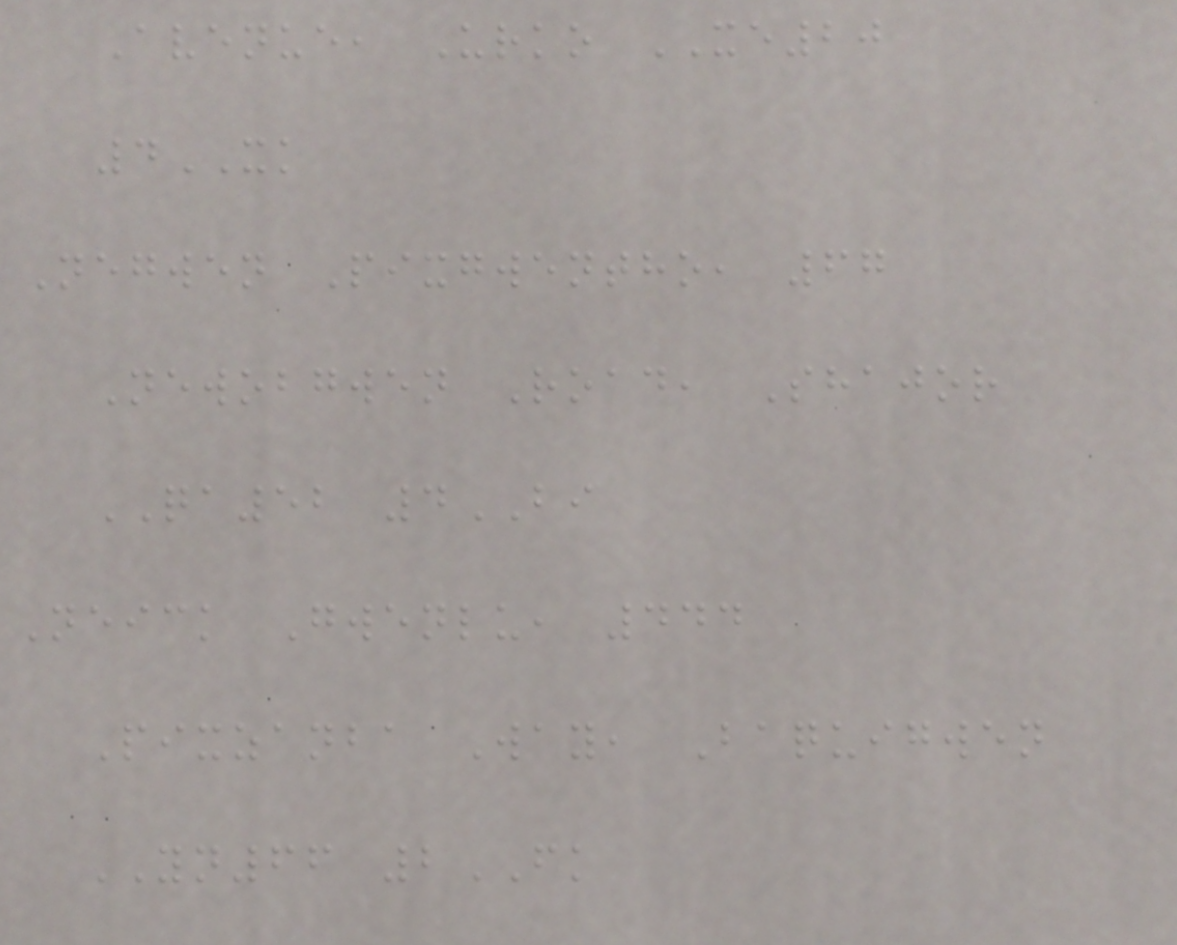Avenue, Urko XE20
4XK
Negwen Pixgwentho, 67
Newobgwen Road, Shajor
QA52 4BI
Neick Gwenlu, 444
Pixzanba Way, Baquigwen
YN66 2FK
